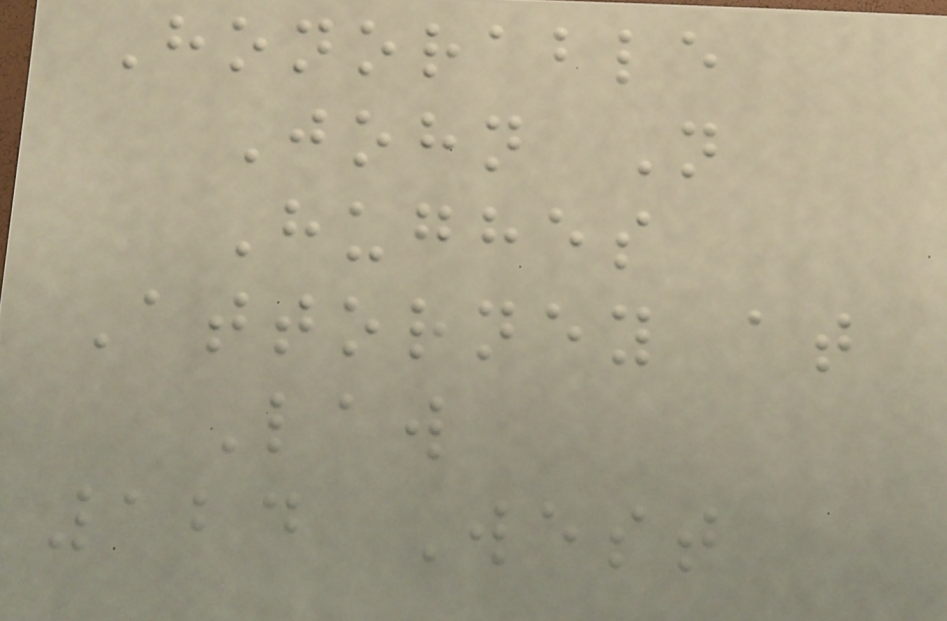Honorable
John N
Hughes
Attorney at
Law
124 West
